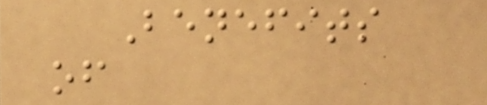Benefits
of
